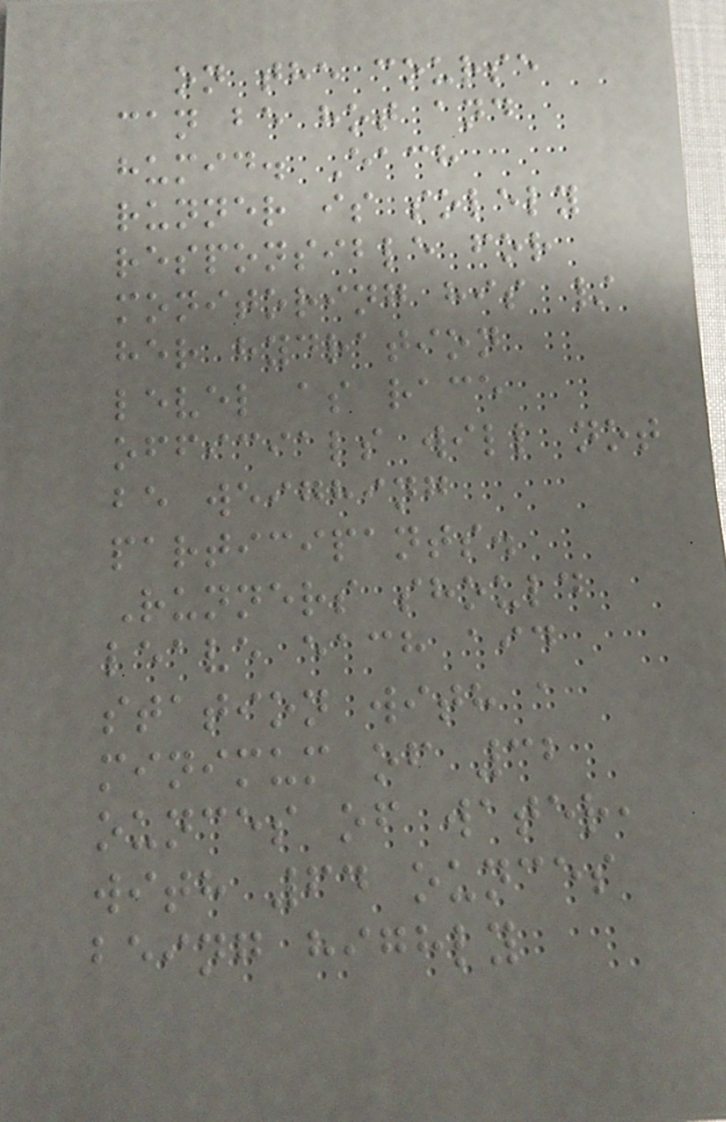on the course
can be hot and
humid. Each
runner is solely
responsible for
monitoring his /
her hydration
level as race
officials will not
be weighing
participants.
Runners should
leave each aid
station with a
minimum of 32
ounces of water,
with 64 ounces
being highly
